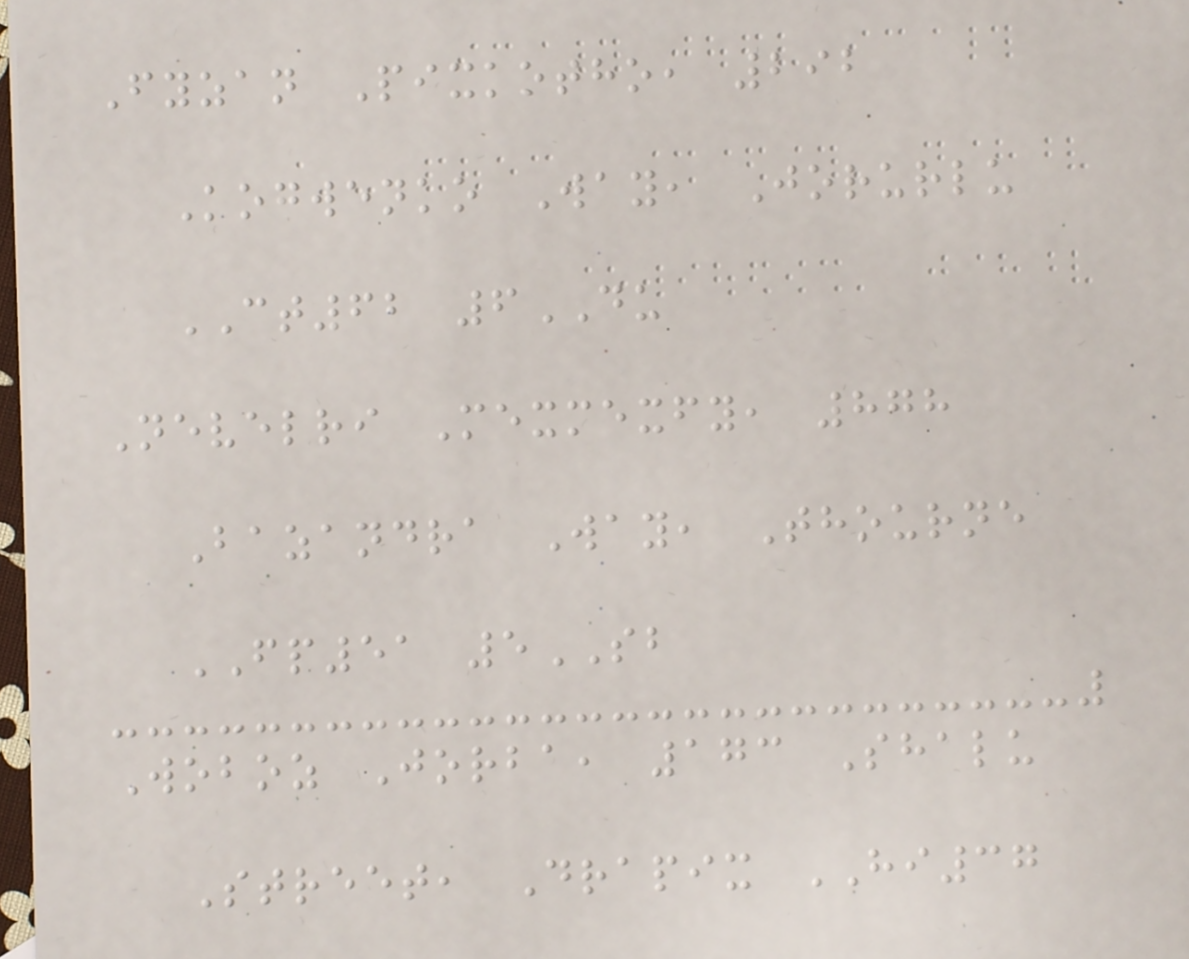Fyzan Pixkotho, 292
Kogwenko Way, Jorurlu
CT62 6DU
Nevelri Mexmexfy, 878
Bazandra Way, Thourne
FP51 5SB
Woboz Jorba, 173 Shalu
Street, Drapix HI37
